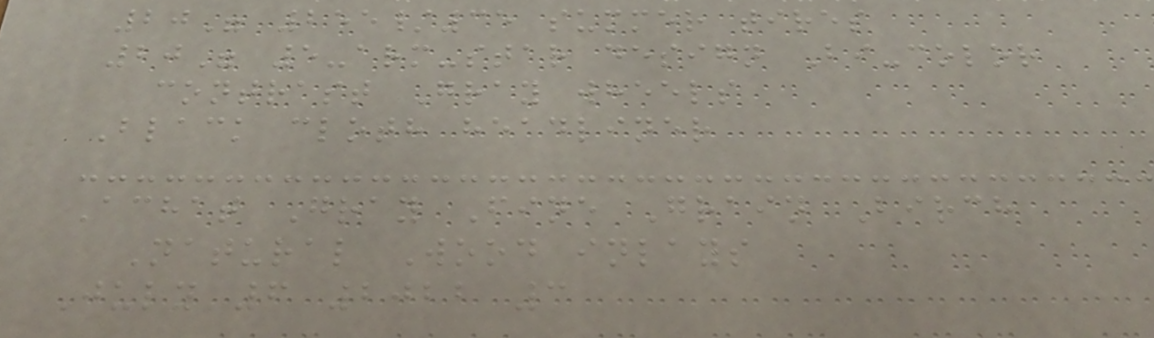20" 255/35 summer tires
20" 5-arm-star design Bi-color
contrast Gray wheels
Black cloth headliner
Achat Gray Fine Grain Birch
Natural Wood inlays
July 6 2022 3
